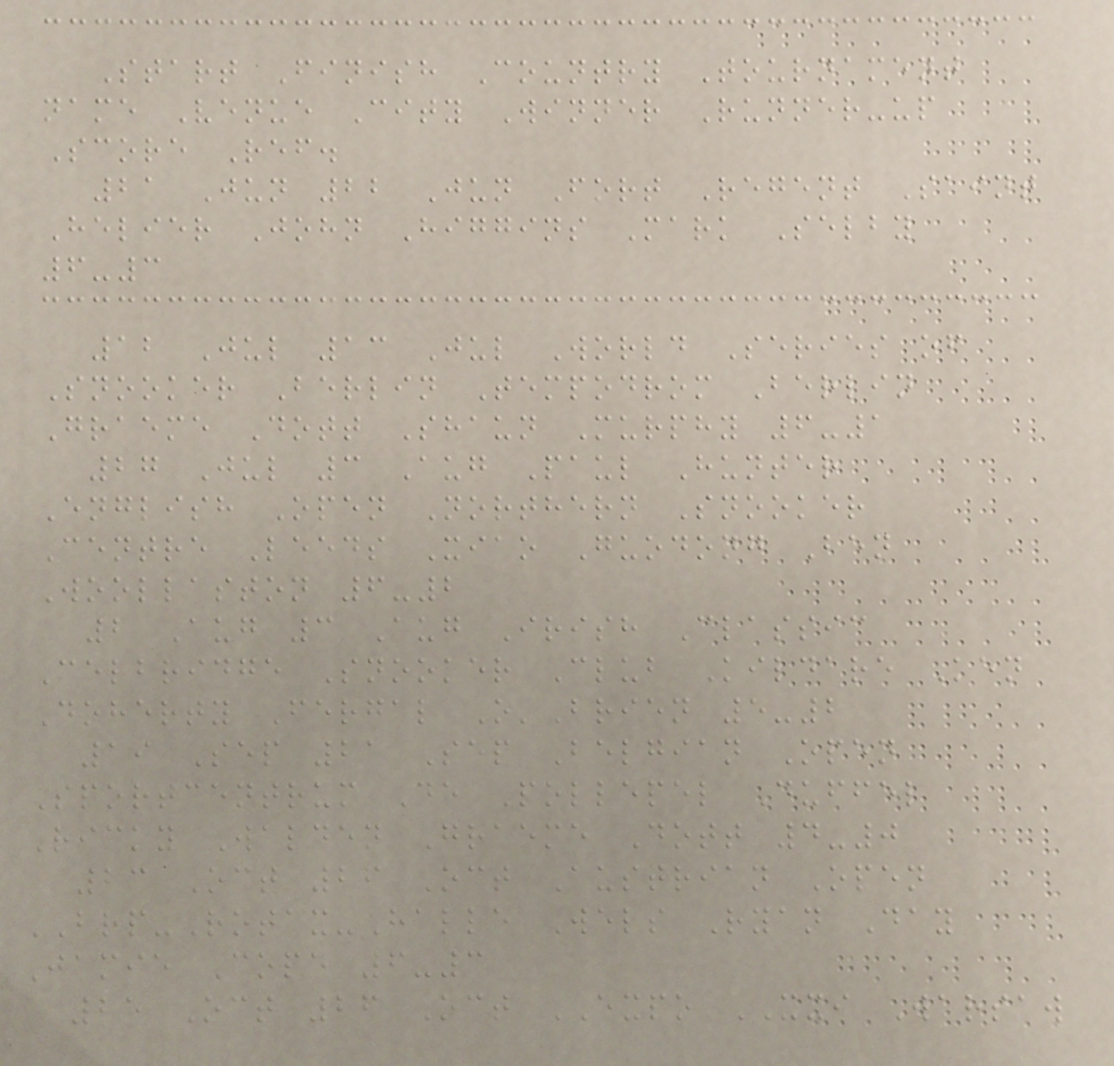Start Finish Country Tournament
name Venue City Winner Runner-up
Score Ref.
21 Jun 22 Jun Fort Regent Saint
Helier John Higgins Mark Selby
6-3
12 Jul 13 Jul World Series of
Snooker Berlin Tempodrom Berlin
Graeme Dott Shaun Murphy 6-1
27 Jul 3 Aug Paul Hunter
English Open Northern Snooker
Centre Leeds Xiao Guodong Ben
Woollaston 6-2
2 Aug 3 Aug Irish Classic
Celbridge Snooker Club Kildare Ken
Doherty Fergal O'Brien 5-2
19 Sep 21 Sep Belgian Open
Sportcentrum De Pollepel Duffel
Ricky Walden Graeme Dott 4-0
23 Oct 26 Oct Austrian Open
BRP-Rotax-Halle Wels Ryan Day
Jamie Cope 6-3
25 Oct 26 Oct EXPO XXI Warsaw
